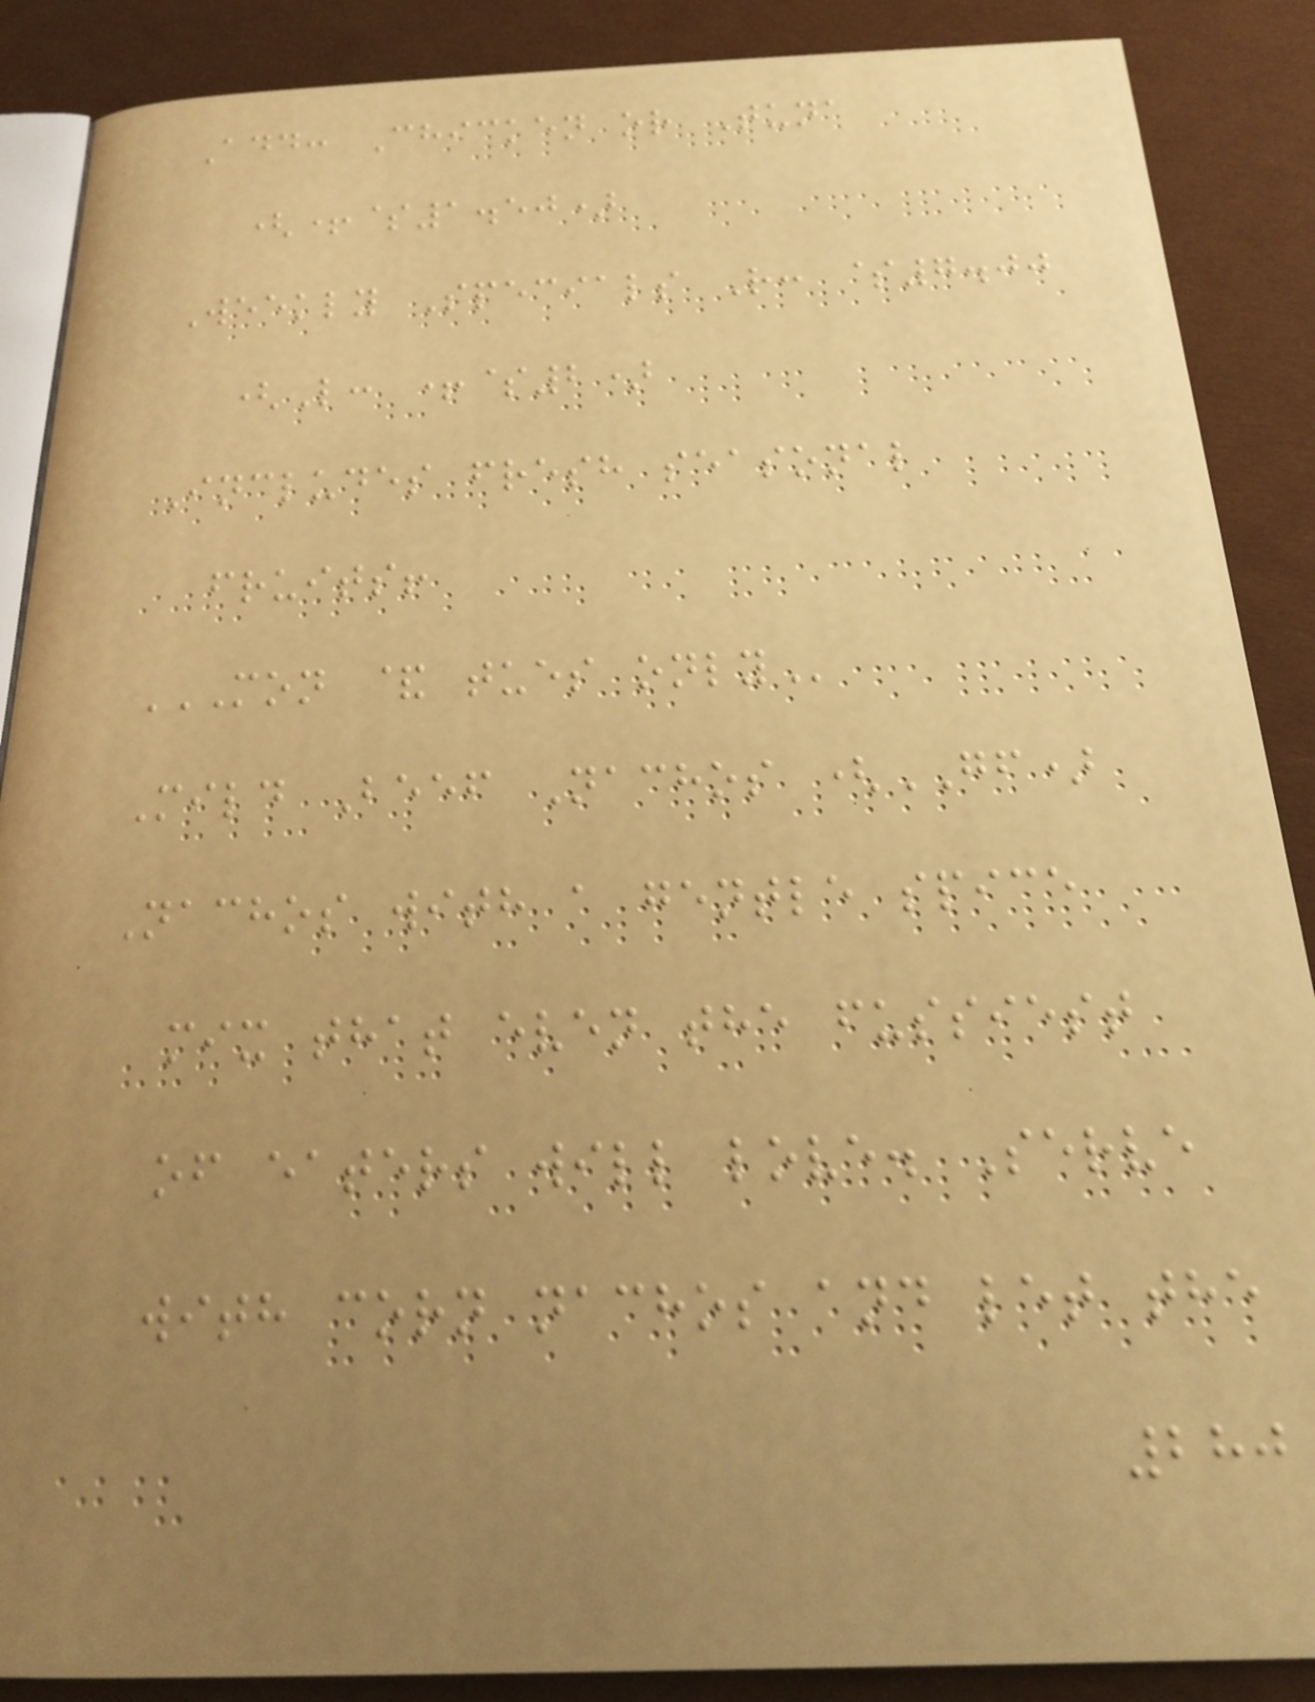Add: Chicken or Tuna
(+$1.50)
Weekly Specials R: $7.00
(L: +$2)
Includes fresh seasonal
fruits!
MON & TUES ONLY
Mild Beef Nachos (GF)
Nachos with a gentle spice
mix that even the fussiest
of eaters will love. Serve
with corn nachos and let the
280
